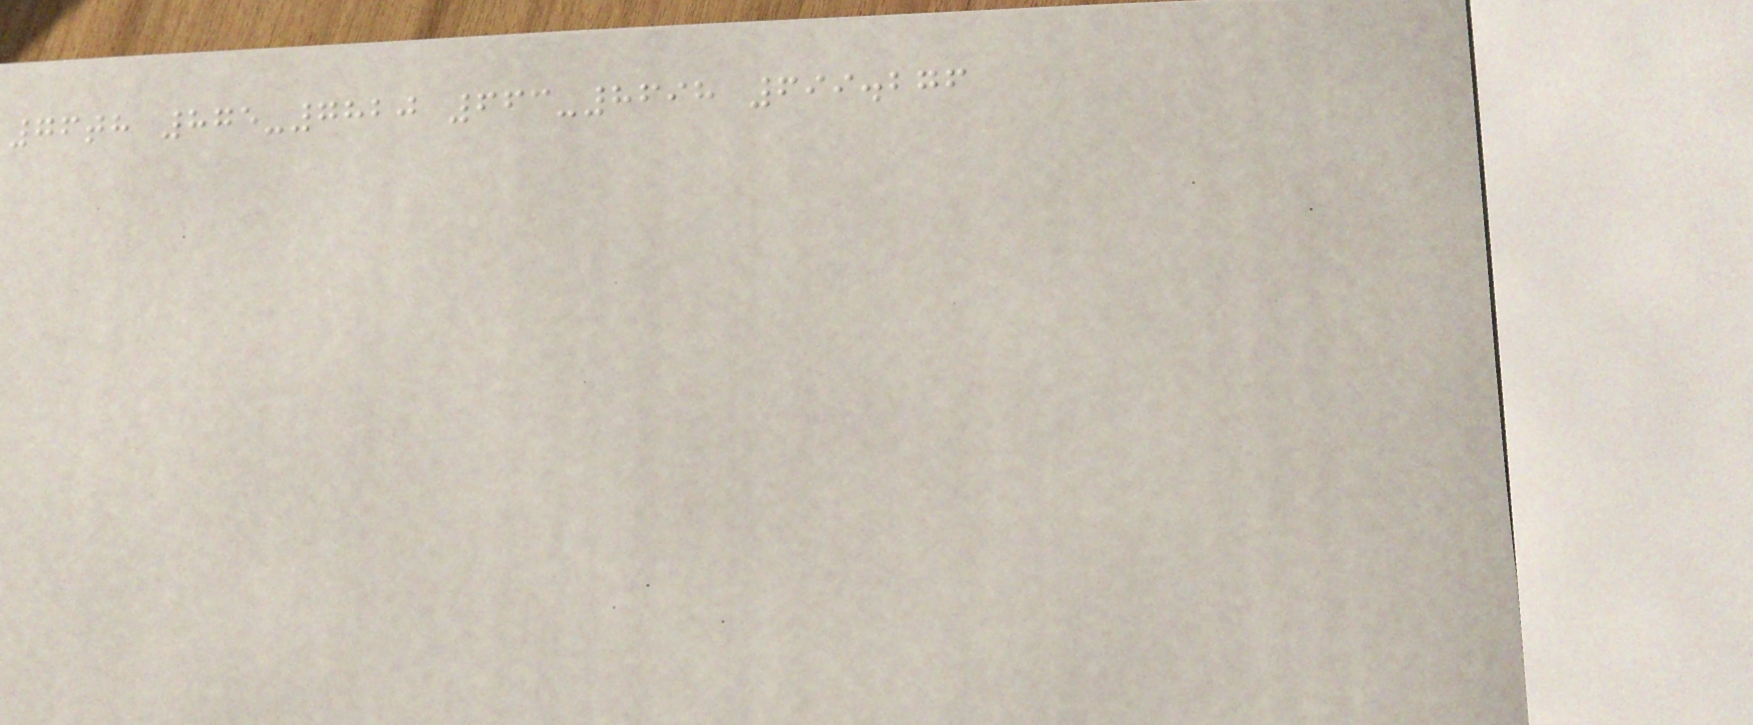76th 875-7820 663-8698 699.276
